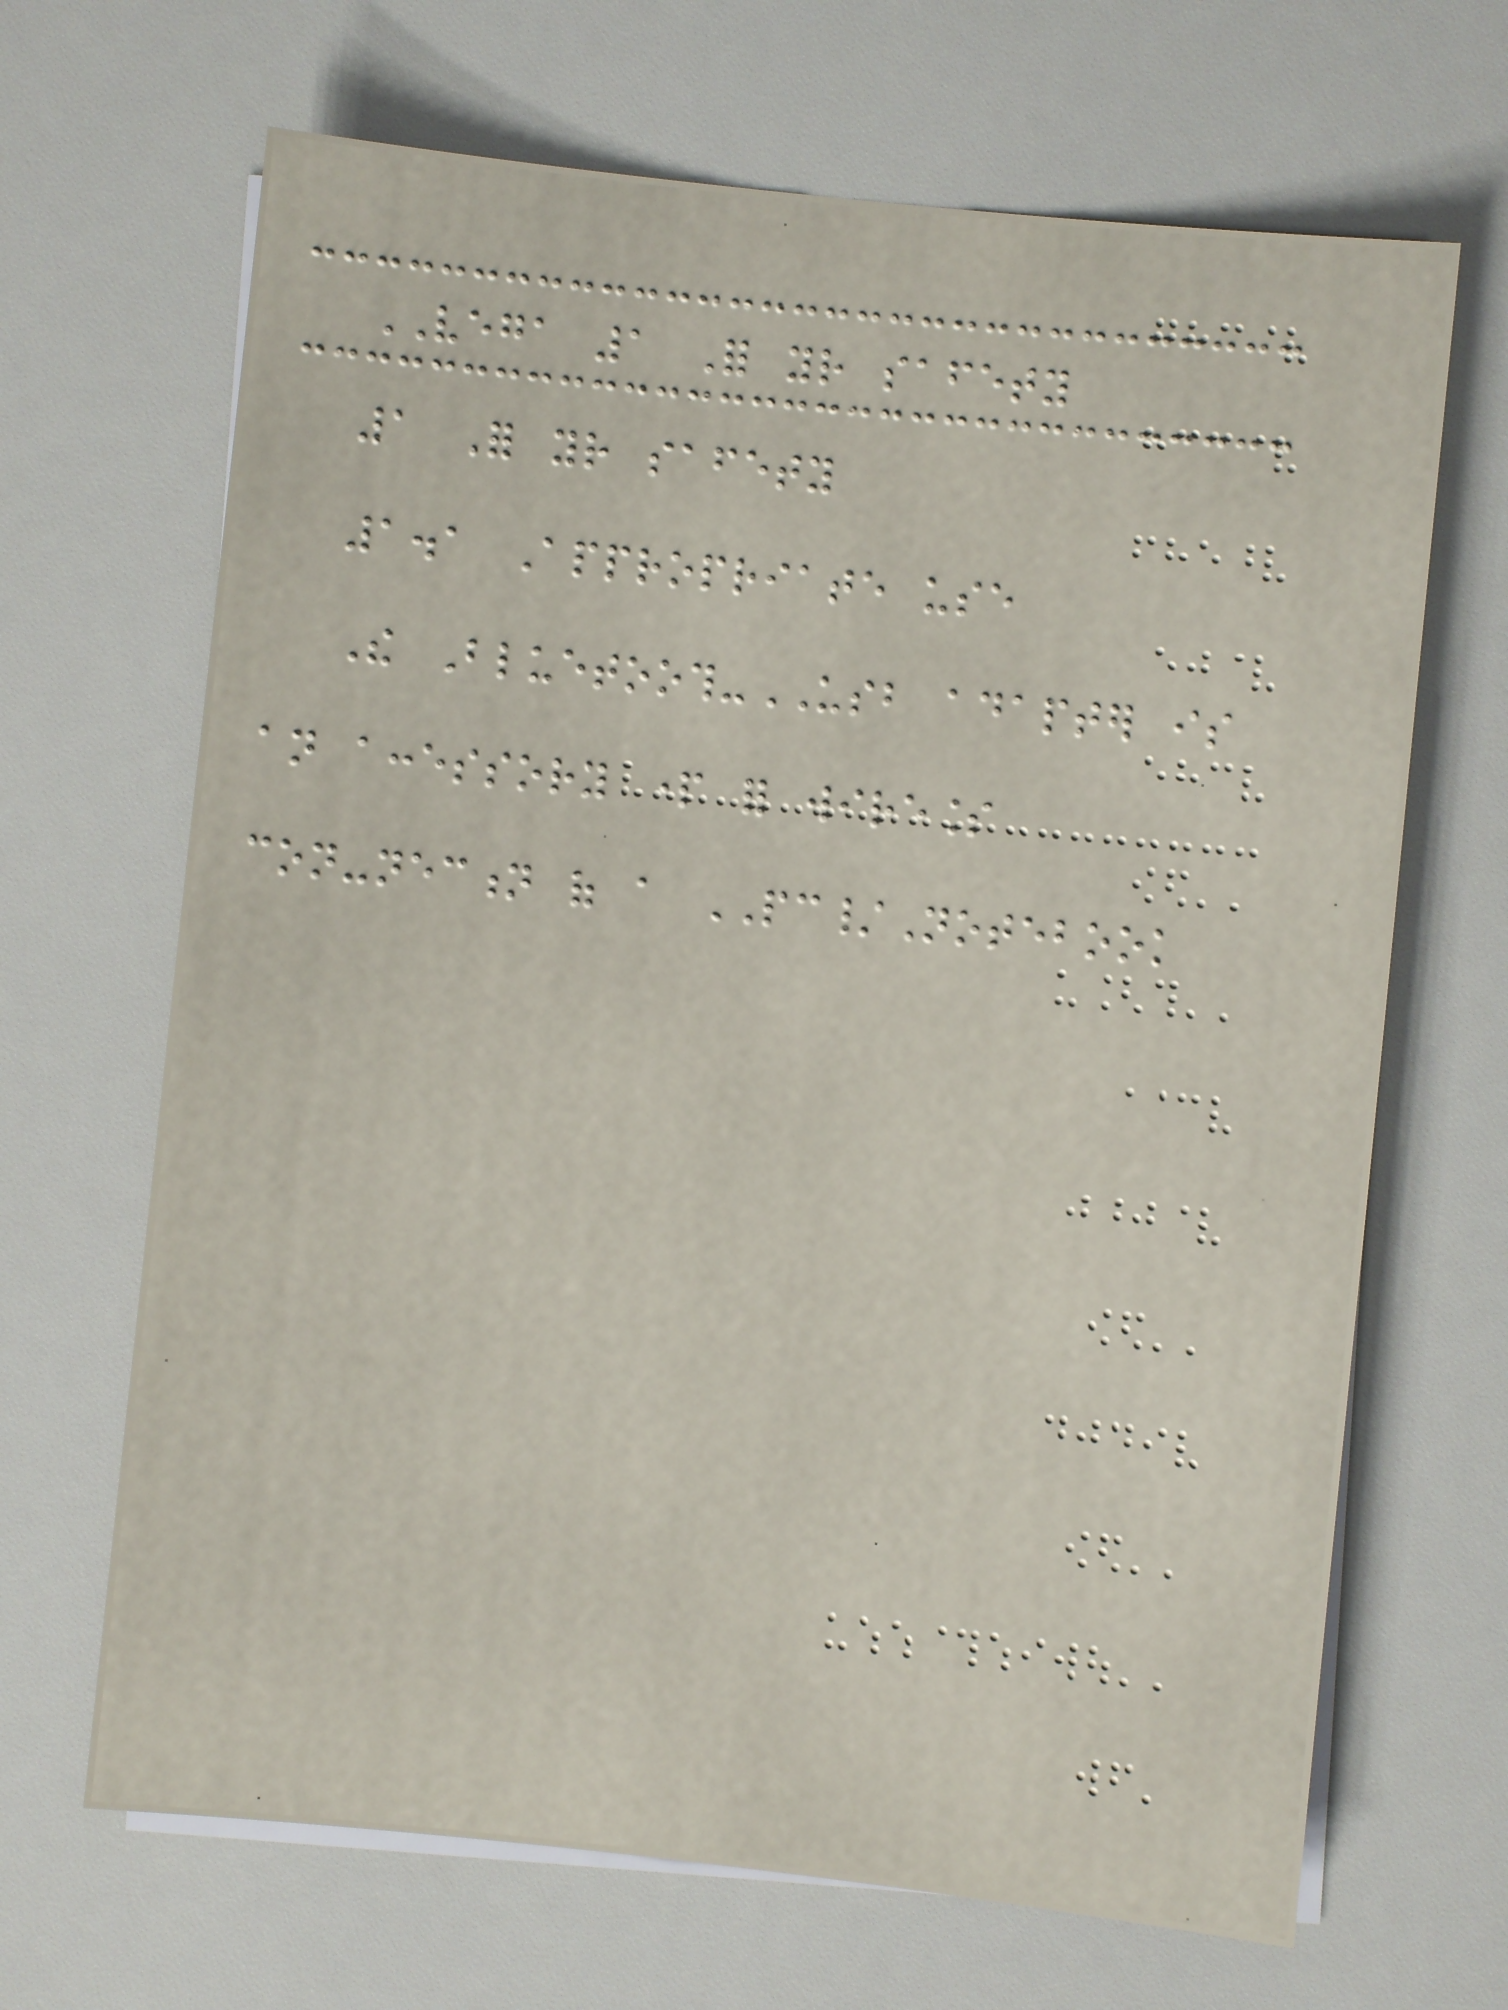VEGA 1 For your safety
1 For your safety
1.1 Appropriate use
The Bluetooth-USB adapter is
an accessory part for wireless
con-nection of a PC/Notebook
